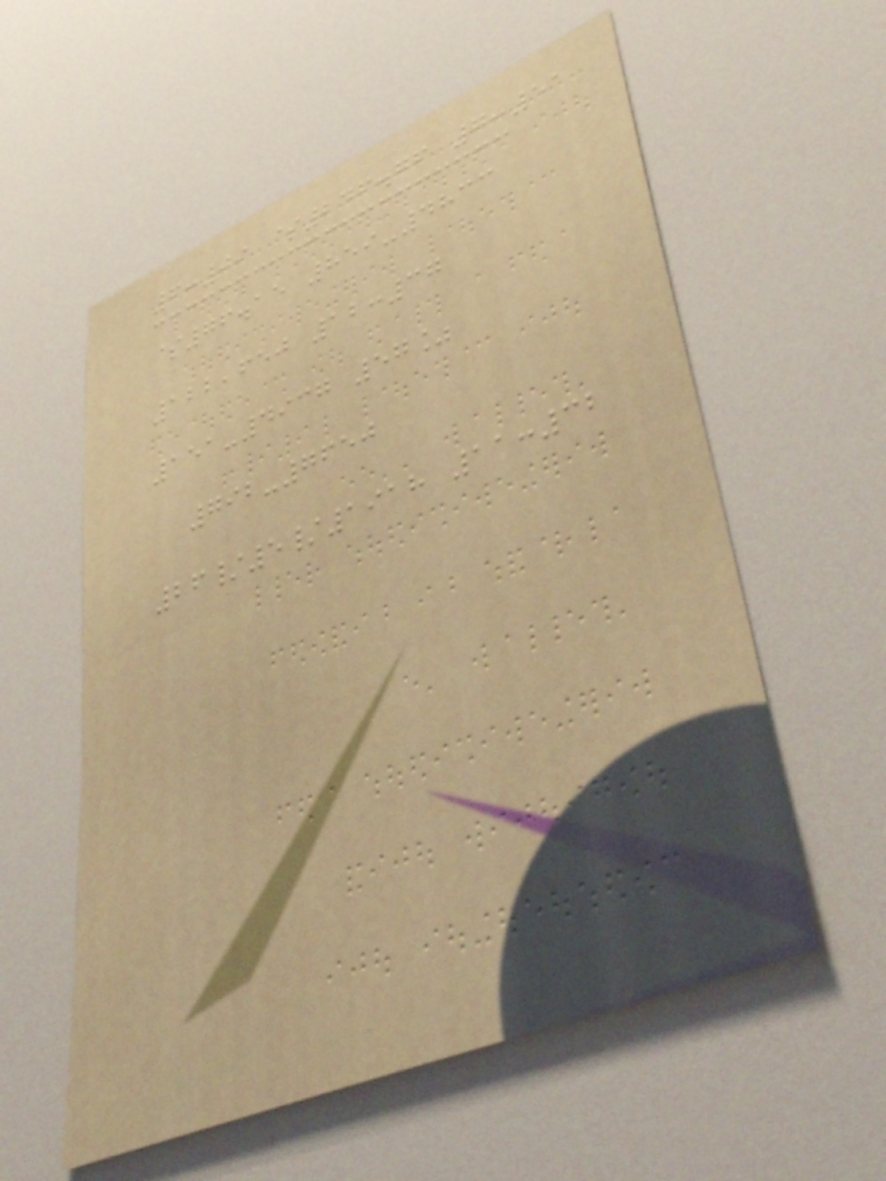6:09 $246.76 7:51
$76.15 859-4833
122,650 12:37
151-4937 57%
792-7650
26/5/1918 11:32
